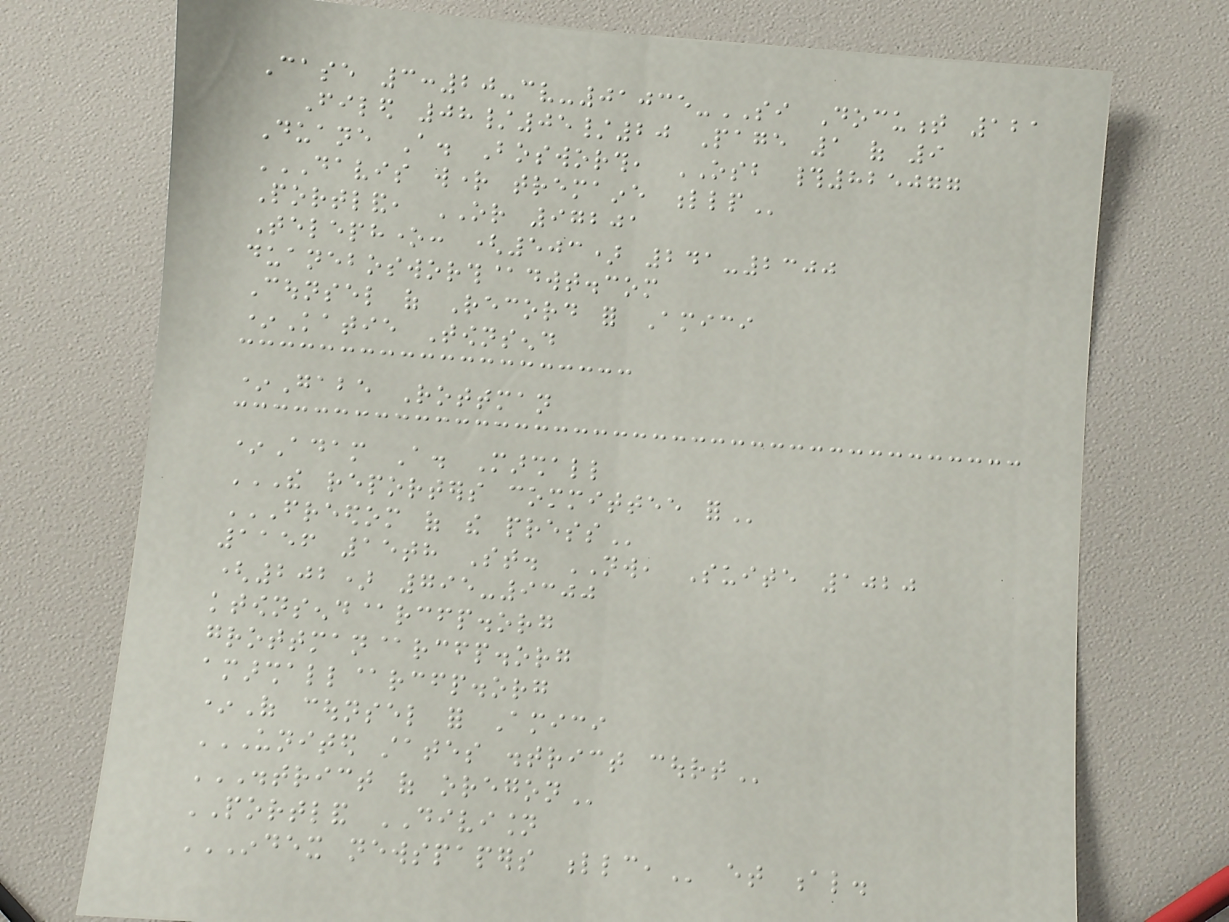Case 3:20-cv-01035-SI Document 121
Filed 08/05/20 Page 1 of 9
Duane A. Bosworth, OSB #825077
DAVIS WRIGHT TREMAINE LLP
Portland, OR 97201
Telephone: (503) 241-2300
duanebosworth@dwt.com
Counsel of Record for Amici
*Katie Townsend
*Gabe Rottman
*Adam A. Marshall
THE REPORTERS COMMITTEE FOR
FREEDOM OF THE PRESS
1156 15th St. NW, Suite 1020
(202) 795-9300
ktownsend@rcfp.org
grottman@rcfp.org
amarshall@rcfp.org
*Of counsel for Amici
UNITED STATES DISTRICT COURT
DISTRICT OF OREGON
PORTLAND DIVISION
INDEX NEWSPAPERS LLC, et al.
